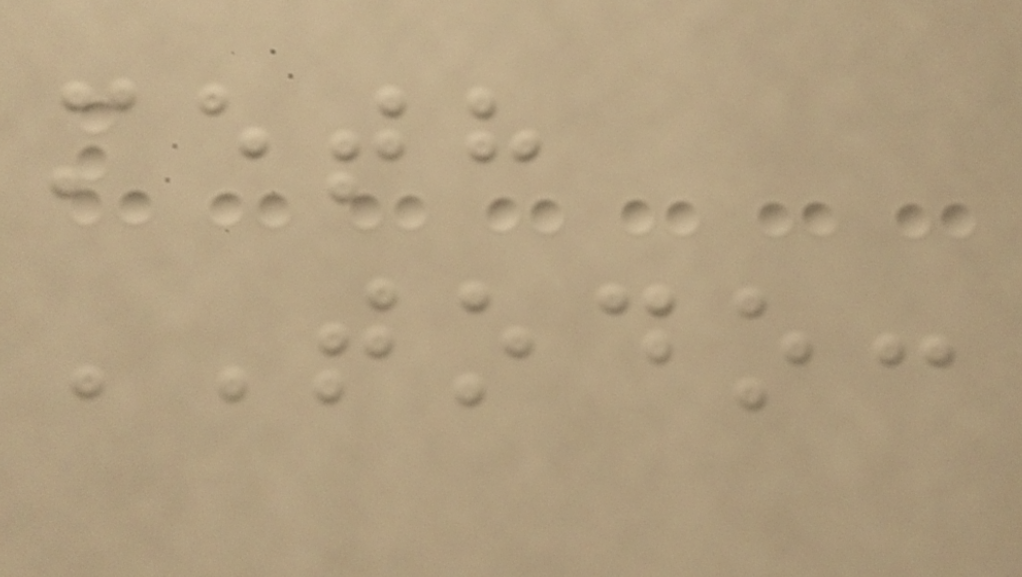meth
TODO:
